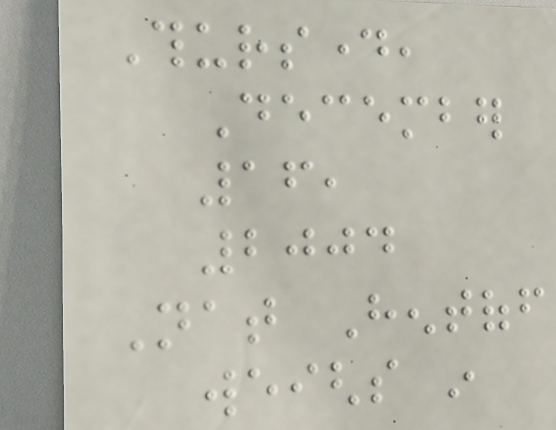Thursday,
December
16,
2004
Nat Hentoff
weighs in
